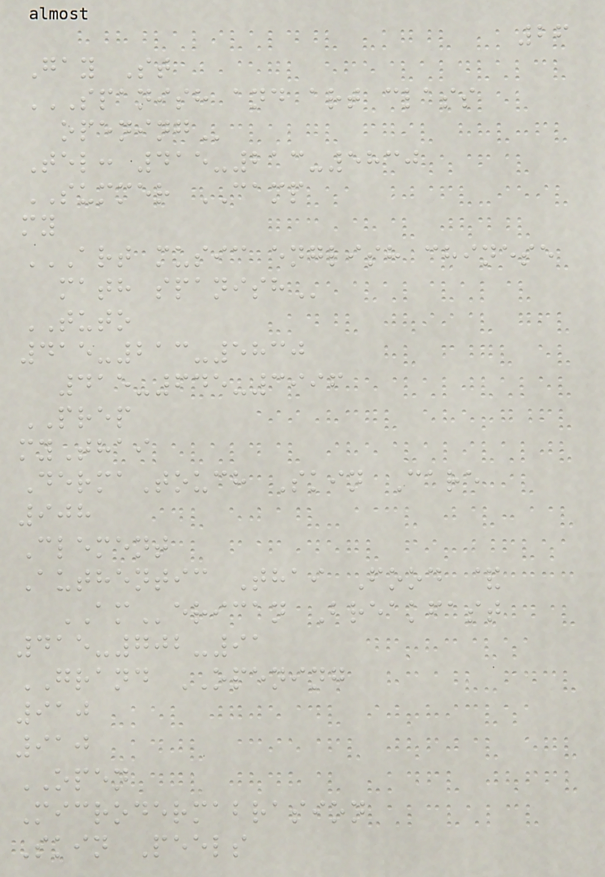26
Gay St
SPANISH AND ART CLASS
OPENING
Tel: 415-213-5830
SUMMER CAMP
my
ART MUSIC ENGLISH CHINESE
MATH SPANISH
TUTO
415-213-5830
415-645-3996
PREP
myThai
DermaTouch Skin Care
908
Clement
Authentic Thai Food &
AMerican Breakfast
415-702-91
GRAND OPENING
910
910
OPEN
Microdermabrasion
Skin Peels
